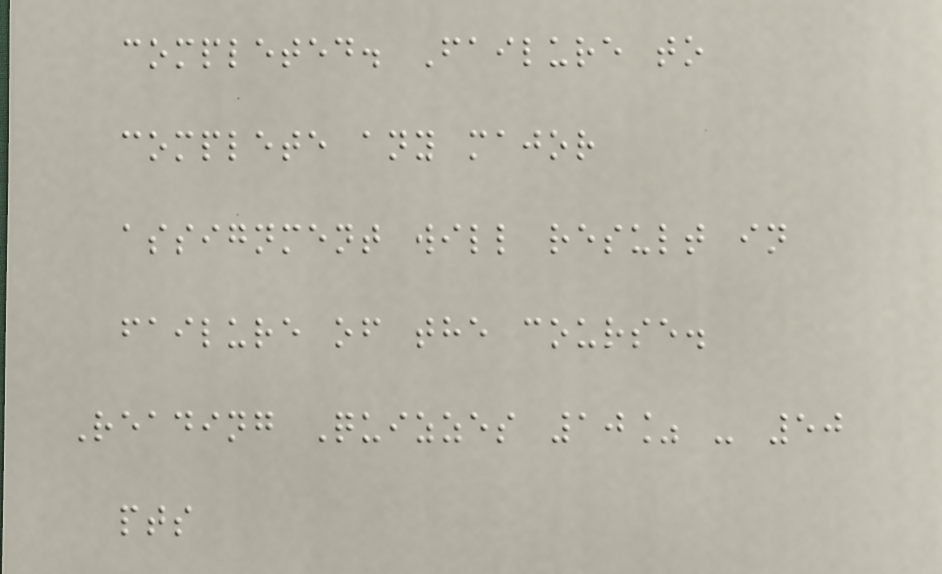completed. Failure to
complete any major
assignment will result in
failure of the course.
Reading Quizzes 10% - 50
pts
